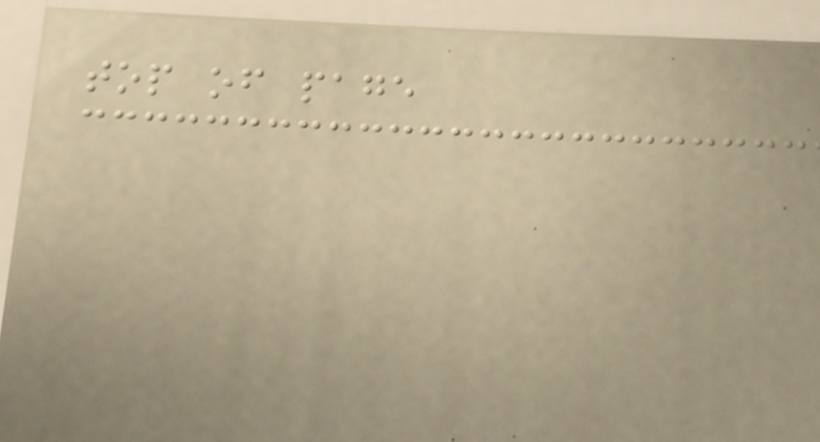top of page
